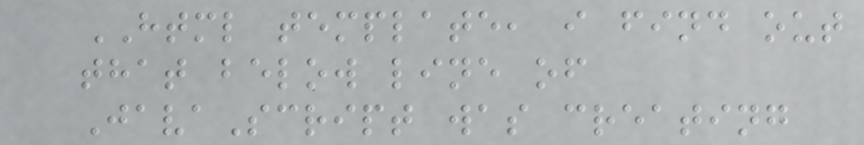HTML template, i find out
that below line of
JavaScript was creating
